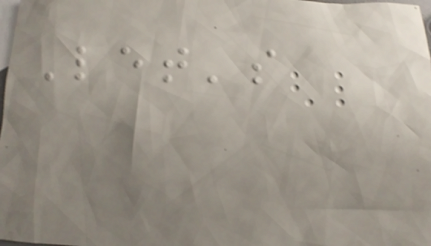Let's
